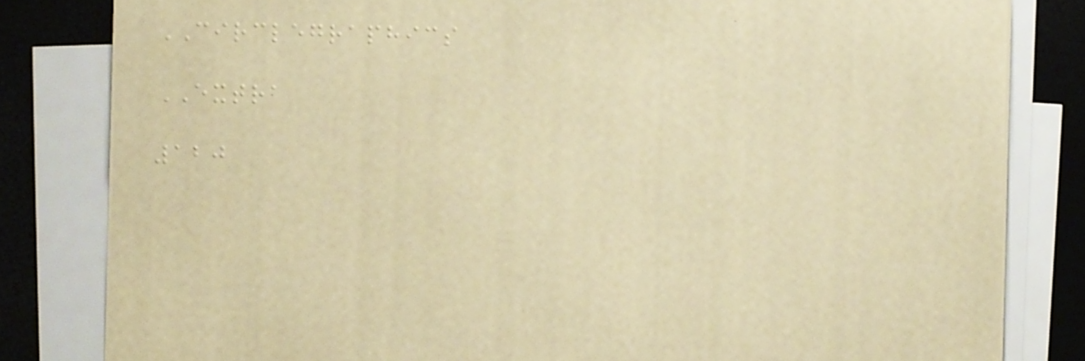CIRCLEGRAPHICS
EXTRA
120
